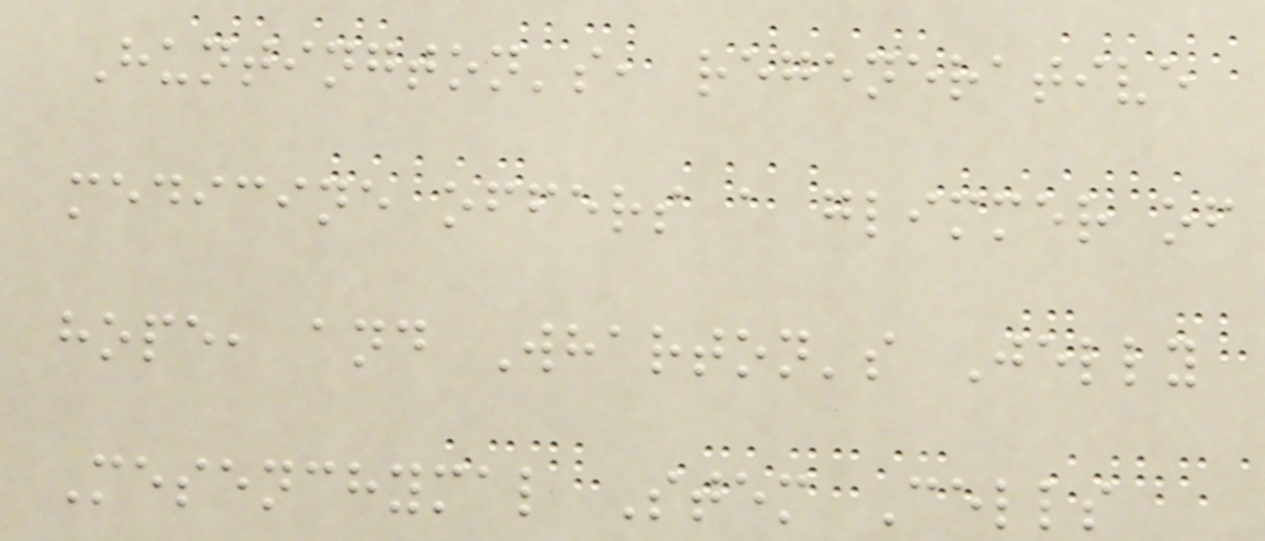Huntington's, regenerative
medicine offers a glimmer of
hope, and Wharton's Jelly
Mesenchymal Stem Cells
